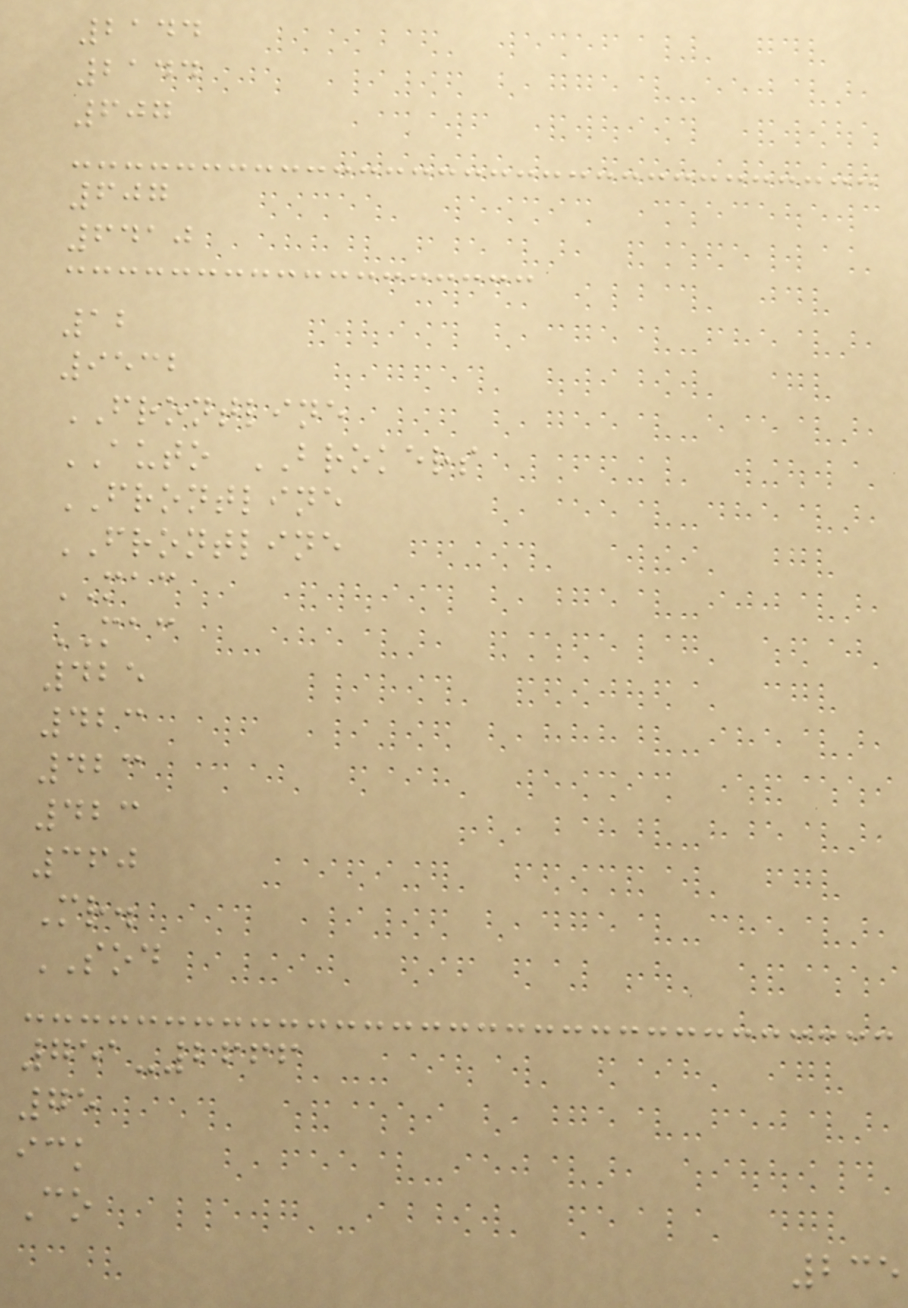2144
2144
607
607
6410
12
9532
FRONTLINE
AUTO BROKERS
FRONTLINE
FRONTLINE
MAC
MAC
425
423
423
423
360
Mr.
SOD
751-2666
75
ick
Co
235
